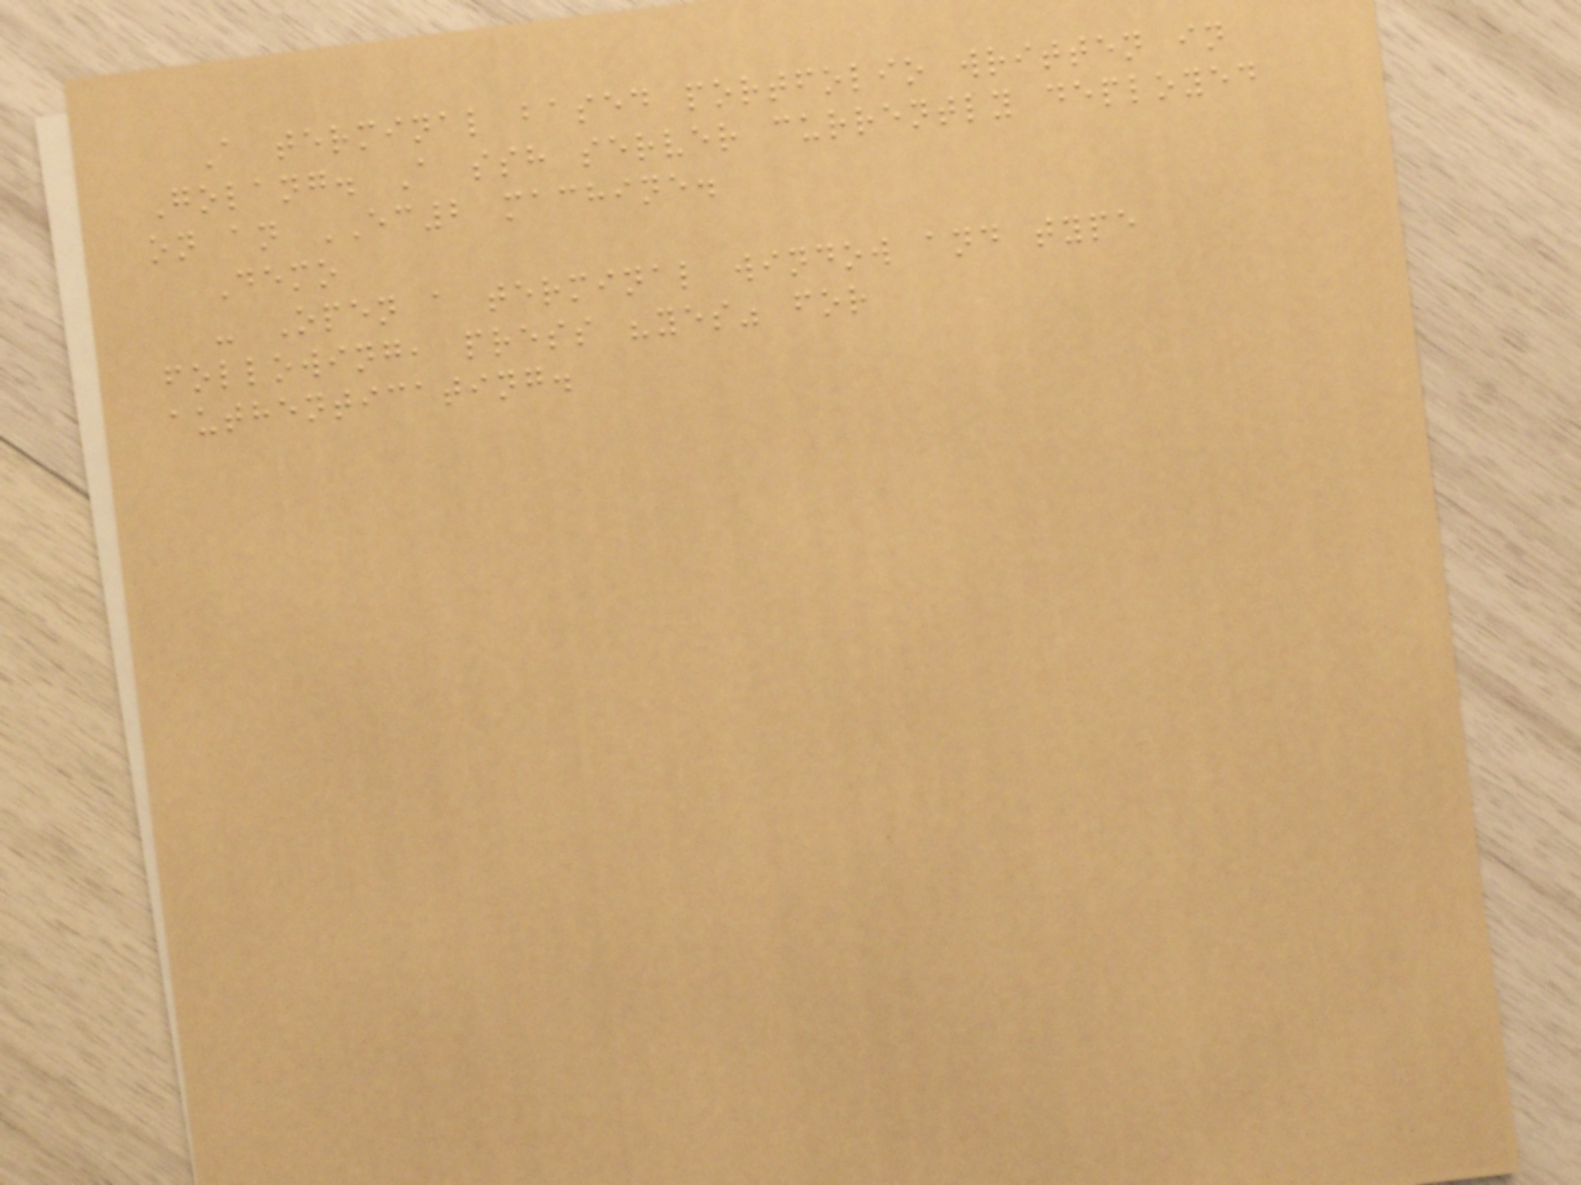A terminal based portfolio written in
Golang. A ssh server currently deployed
on an EC2 machine.
Demo
- Open a terminal window and type
following, press "yes" for
authenticating.
